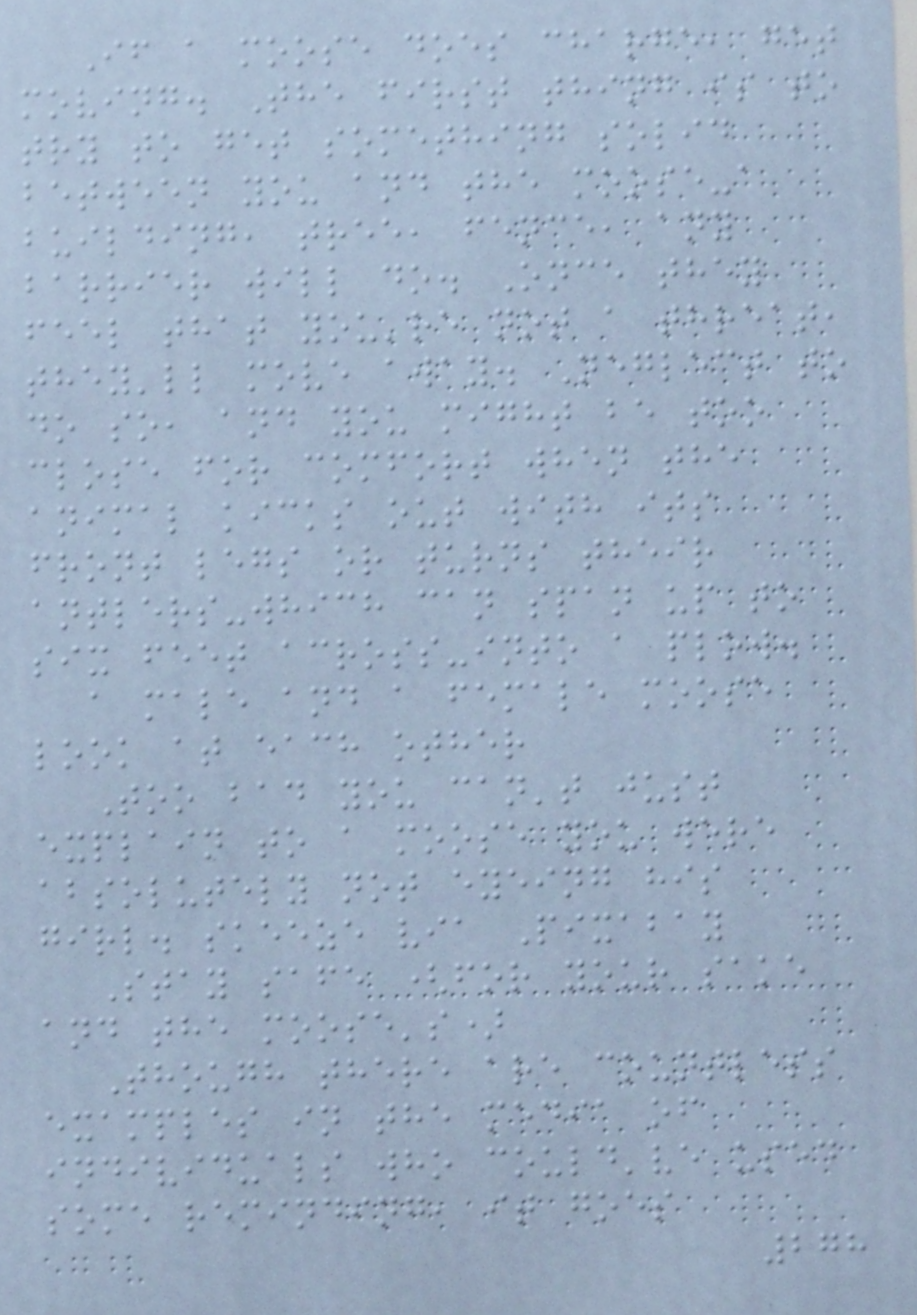If a moose does charge, get
moving. The first thing is to
try to get something solid
between you and the moose-a
building, tree, fence, any
barrier will do. Once they
feel that you're not a threat,
they'll move away. Neglect to
do so, and you might be too
close for comfort when the
animal kicks out with its
front legs or turns their
antlers-which can span up to
six feet across-into a plow.
a male and a female moose
look at each other
Too bad you can't just
explain to a moose you were
absolutely not eyeing his
girl. skeeze via Pixabay
Stay safe (for your sake
and the moose's)
Though there are countless
examples in the media of
individuals who could've used
some reminding, it goes
278
